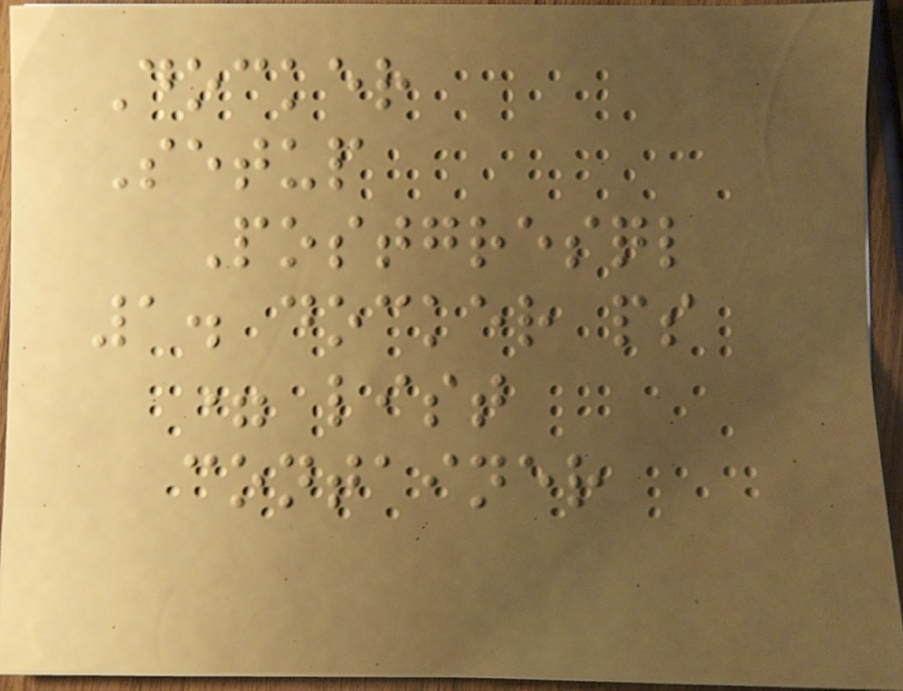Docker
Setup
Postgresql
1. docker ps
= list
container
